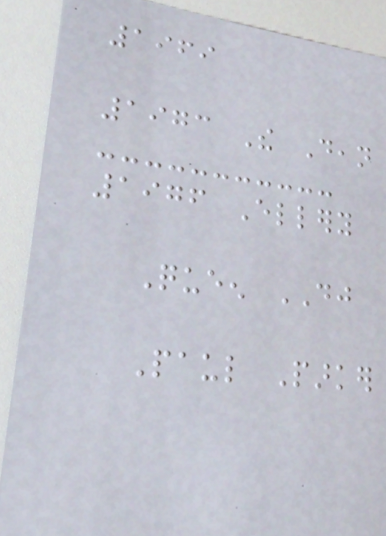1969
1973 The Dean
1976 Ellery
Queen DJ
Paul Parker
